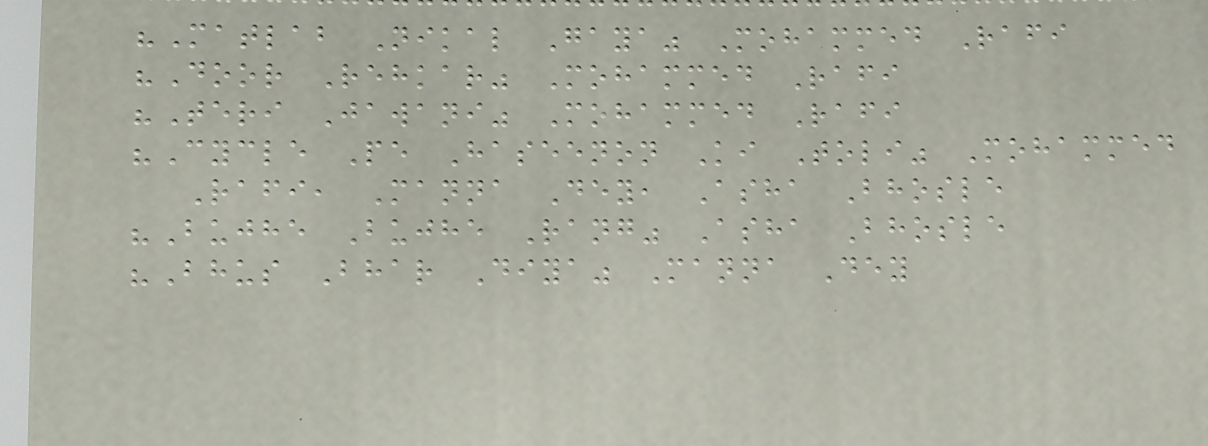"Matlab Nikal Gaya" Mohammed Rafi
"Door Rehkar" Mohammed Rafi
"Teri Jawani" Mohammed Rafi
"Cycle Pe Haseenon Ki Toli" Mohammed
Rafi, Manna Dey, Asha Bhosle
"Bujhe Bujhe Rang" Asha Bhosle
"Bhus Bhar Diya" Manna Dey
